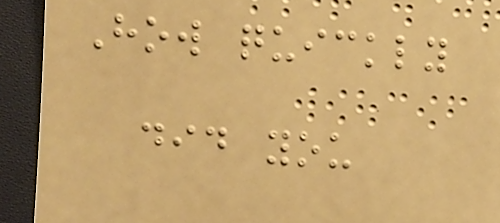How quickly
did you
